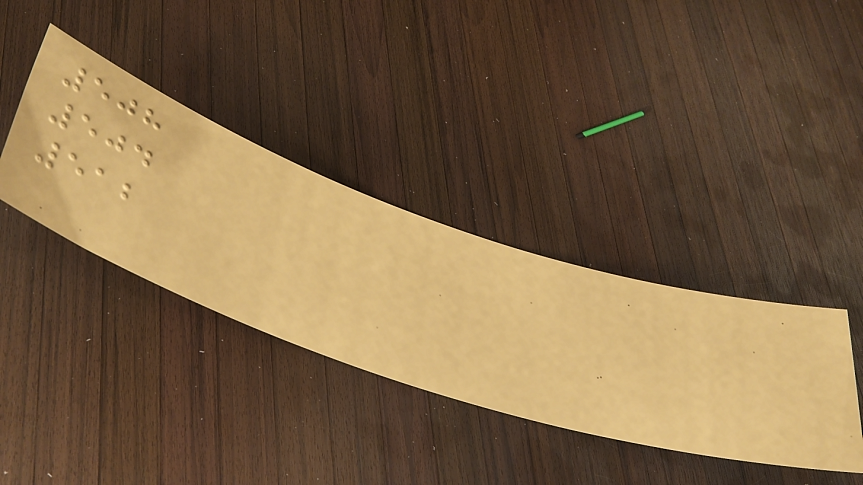508
504
512
